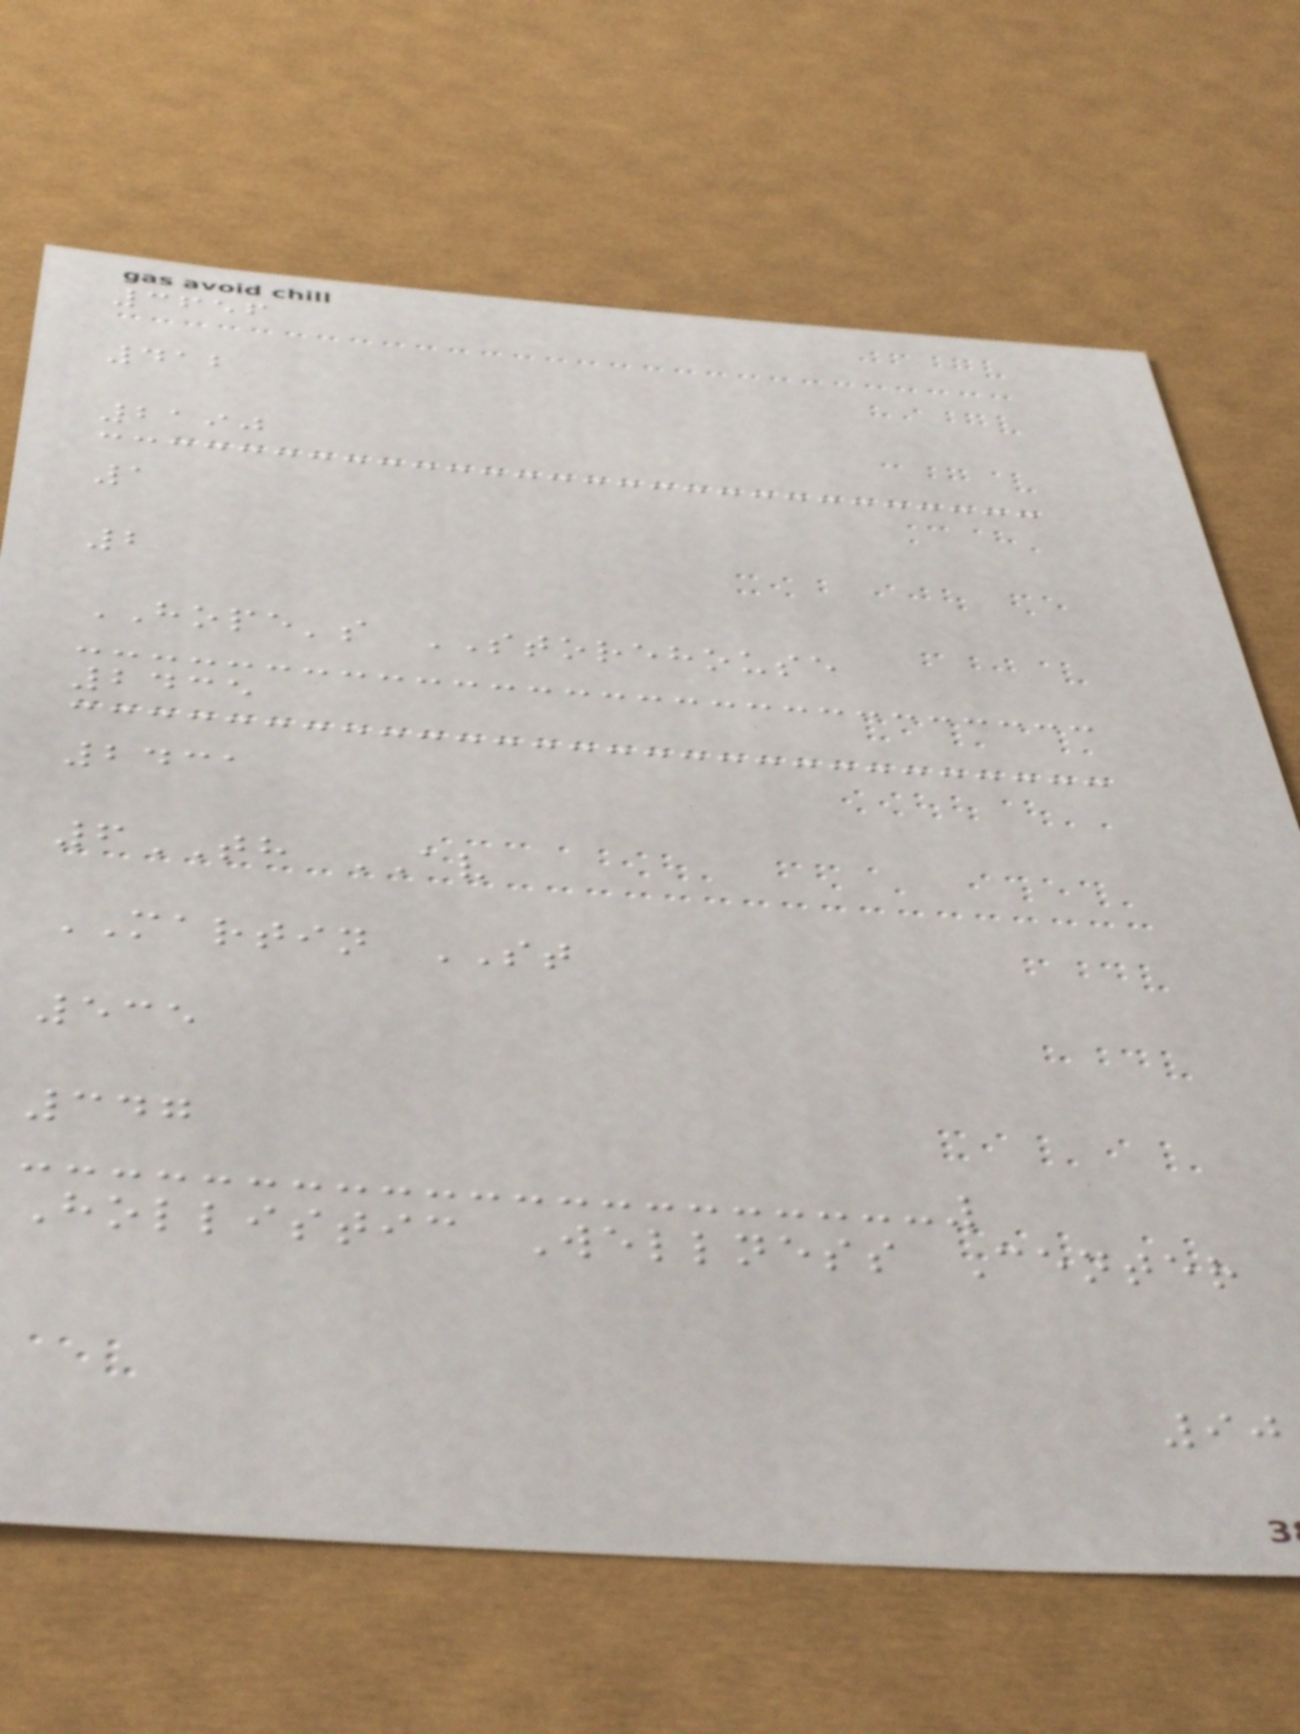3656
412
2190
1
2
HOPE's STOREHOUSE
2435
2431
6TH AV
MARTIN ST
535
347
Hollistic Wellness Center
90
